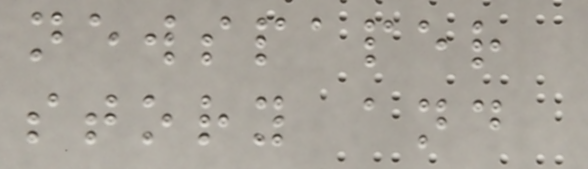newspaper
story and
